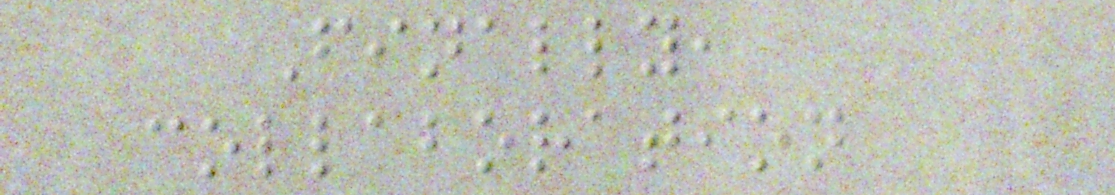Finally,
collaboration
